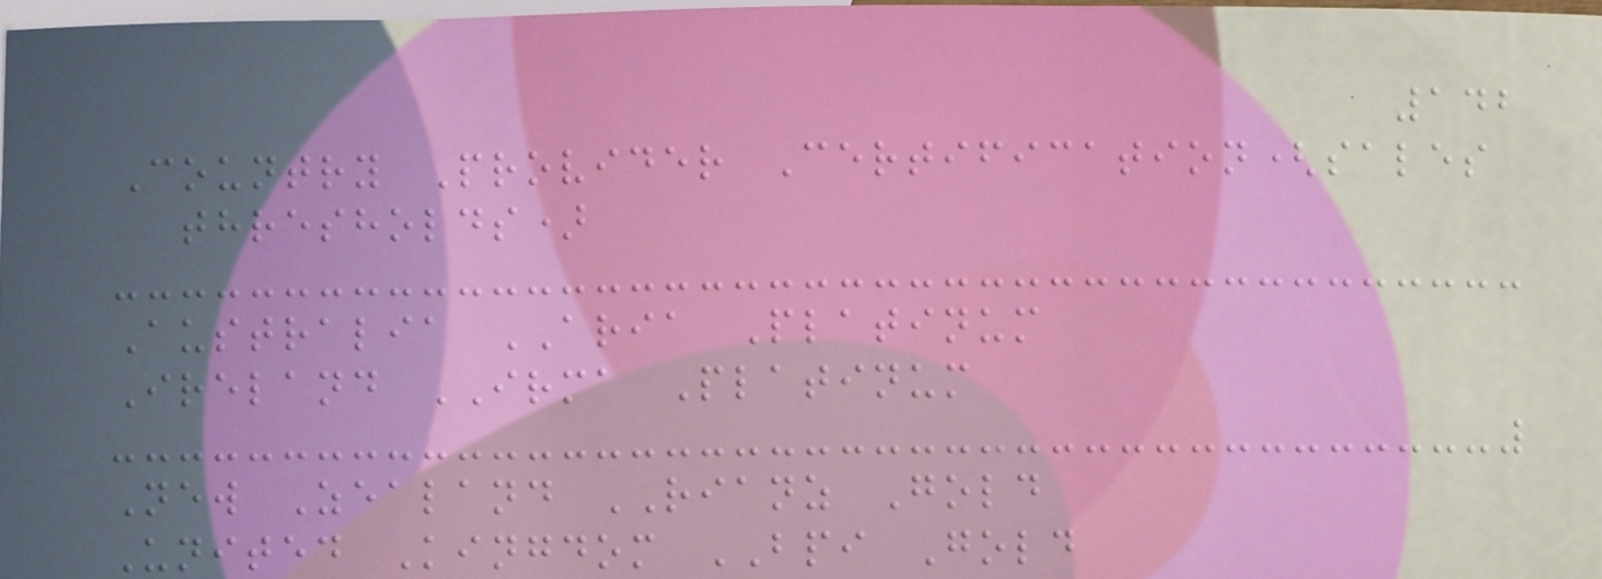142
Country Provider Certification(sales
thresholds)
Australia ARIA Platinum
Ireland IRMA Platinum
New Zealand RIANZ Gold
United Kingdom BPI Gold
